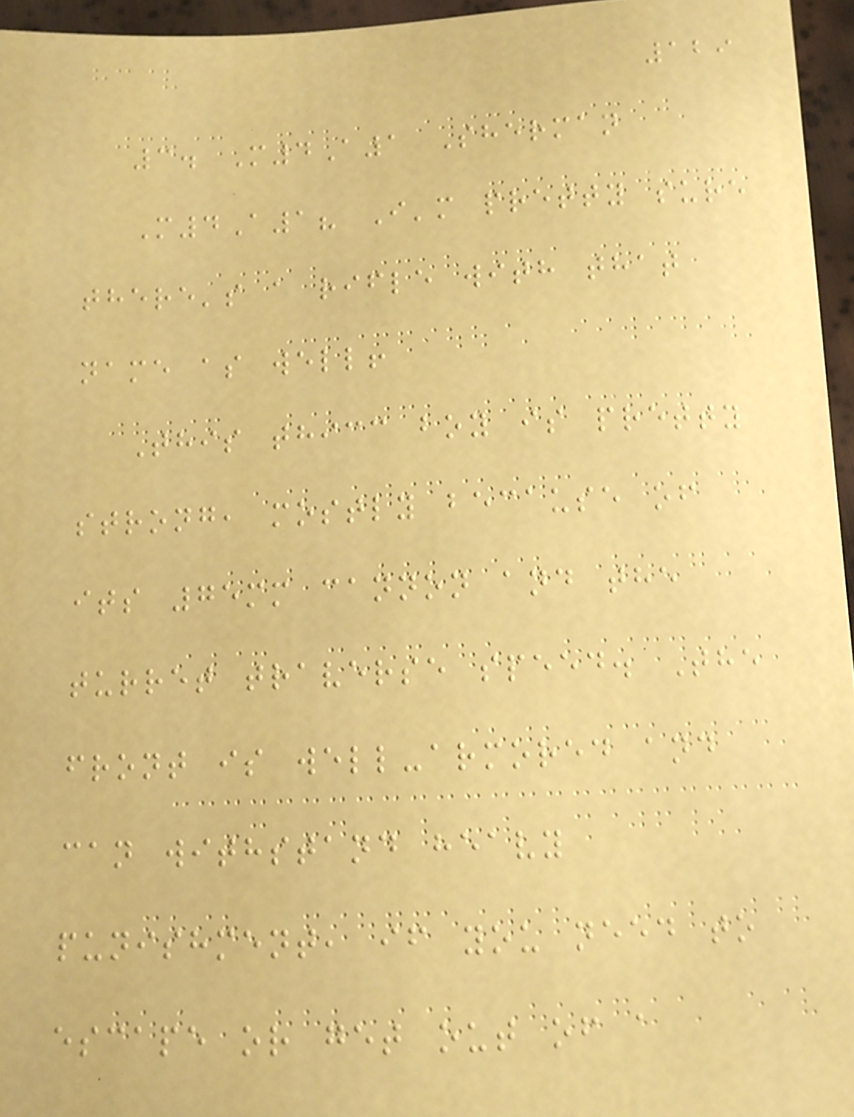129
3. M4A1 Sherman
M4A1? I'm pretty sure
there's a rifle with that
name as well!
This thicc boy is pretty
strong, mostly because of
its 75mm cannon and the
turret traverse speed. The
front is well-armored and
can withstand heavy
punishment, if you need to
escape or get out of a
